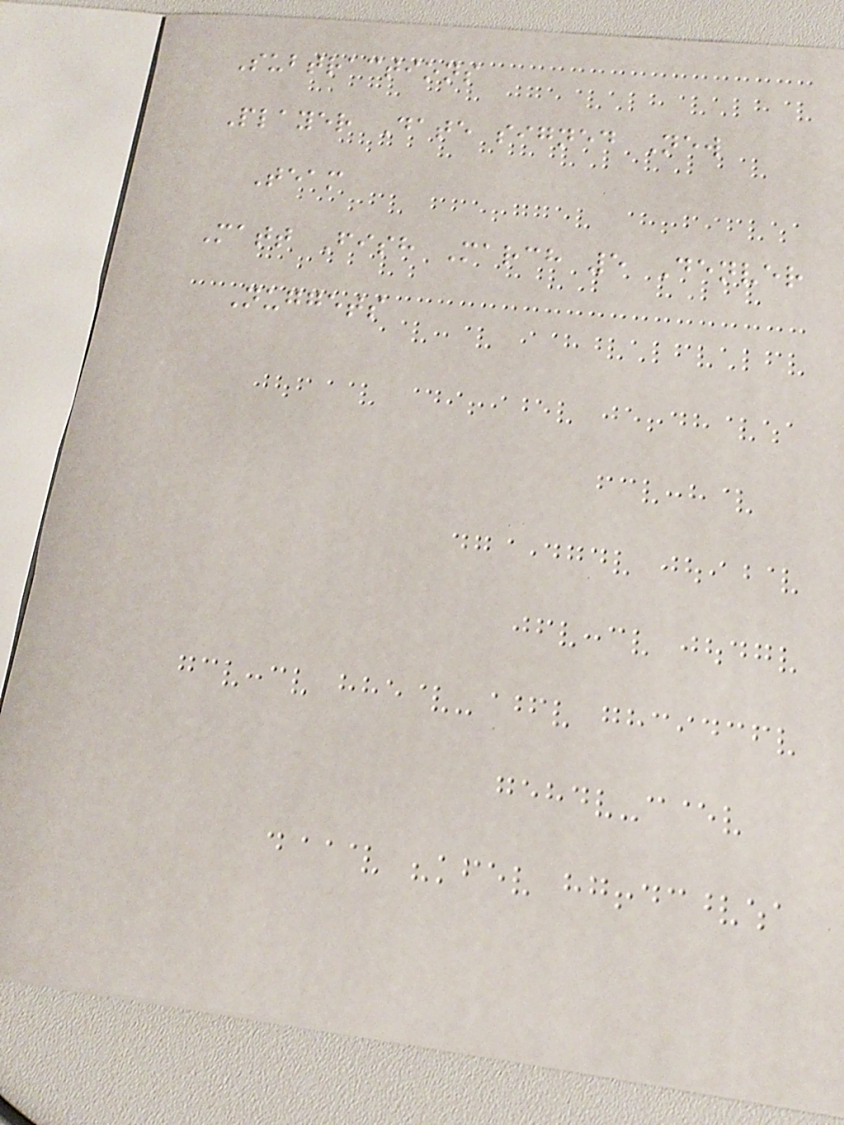Subtractions
Player Date signed New
Team
Matt Fish March 5 Denver
Nuggets
